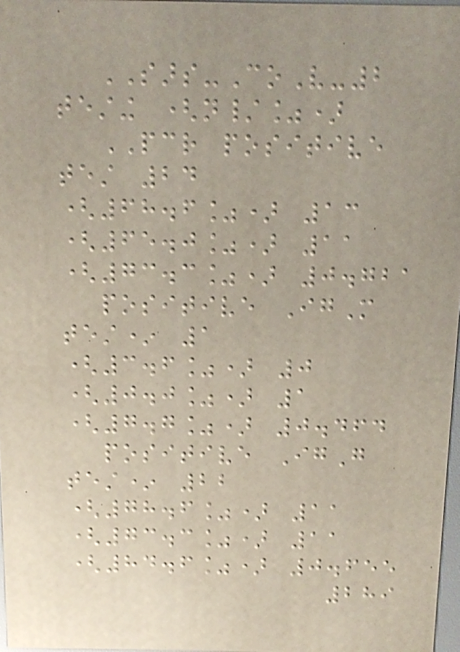SARS-CoV-2
testing (n/%)
PCR positive
test 24
(68.6%) 13
(65.0%) 11
(73.3%) 0.721
positive IgM
test* 1
(3.6%) 0
(0.0%) 1
(7.7%) 0.464
positive IgG
test* 22
(78.6%) 11
(73.3%) 11
(84.6%) 0.655
289
